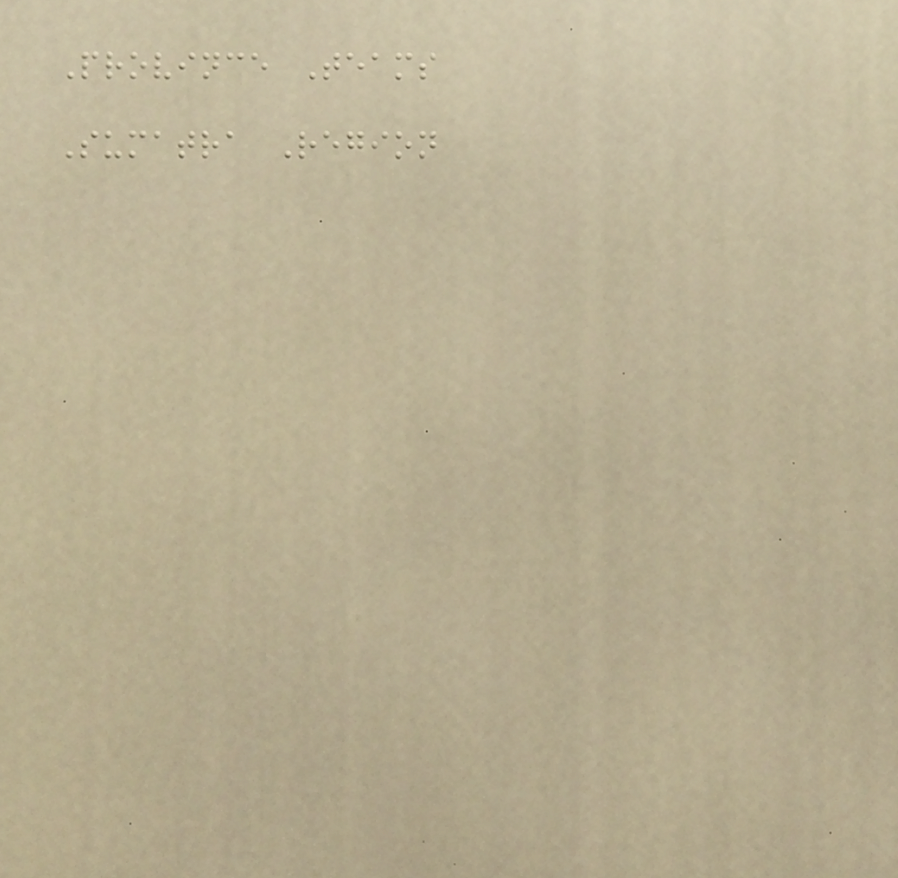Province Teams
Sumatra Region
